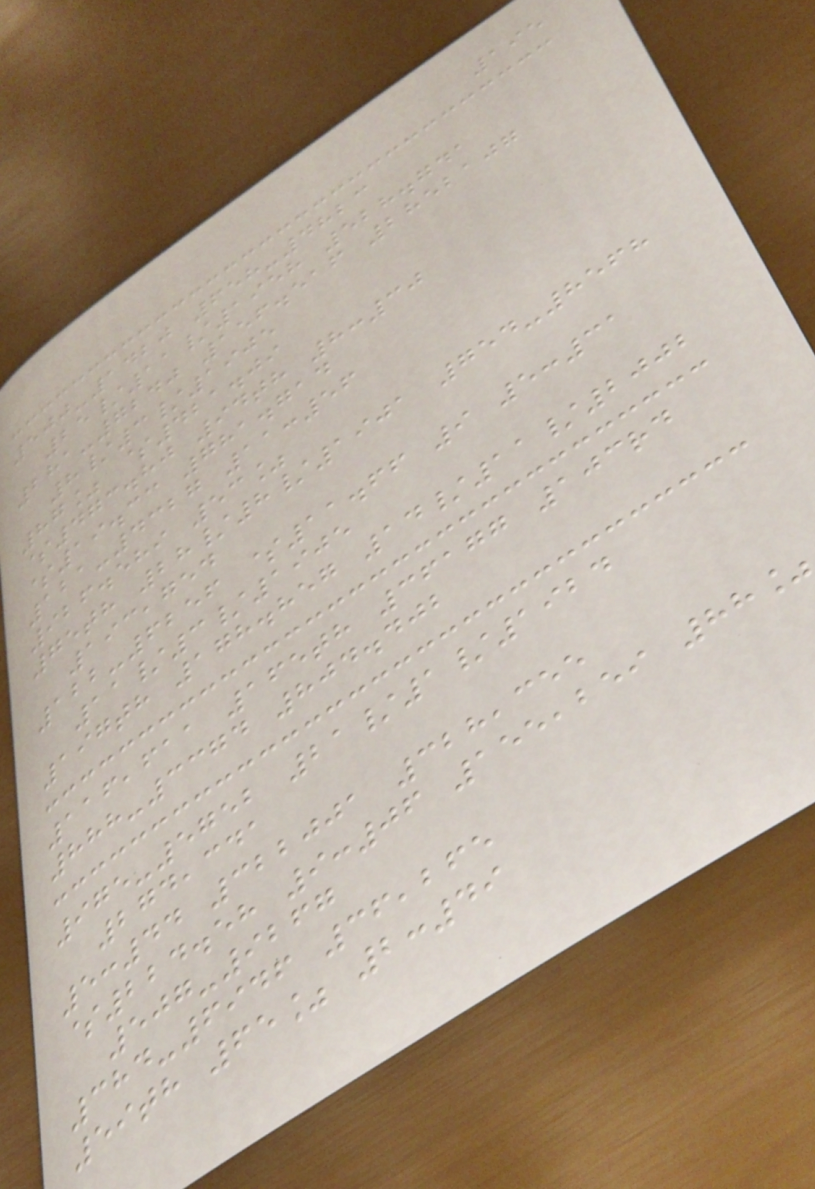195
500-1420 658-4823
25/11/1958 528.741
281-7240 156.516 2852107
8/3/1905
87% $421.09
$473.80 94th 8:30
$19.33 781.714
121-4327 11:56
926.589 53%
75th 28/8/1901 754-8568
193,754
122-6256 $11.66 9 5:31
11/3/1905
197th 178.857 14/11/2002
116,611 165th 36177 103rd
888-3374 804.402
975-5752 21/1/1924
274,341
5:44 322001 328,355
$224.58 9:06 155,259 88%
507-9267
384-6946 36,265
59th 65% 2:49
